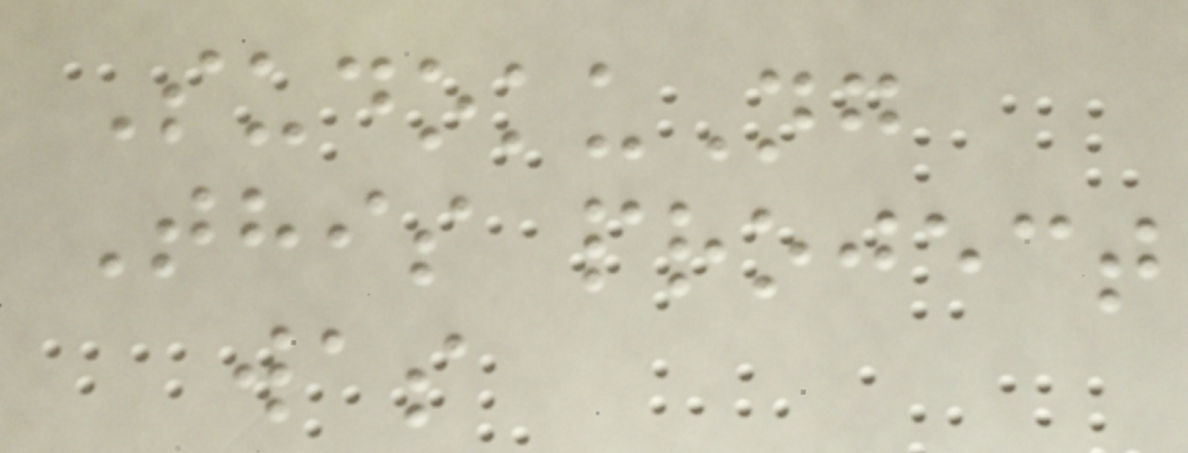SudokuNg
This project
was
